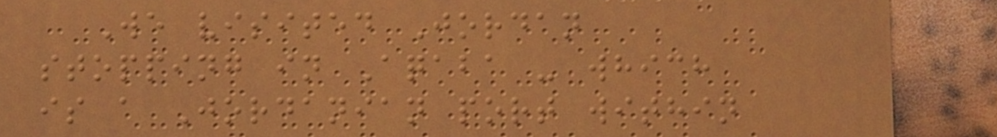We visited Jordan
stopping in Aqaba - which
is a Jordanian port within
